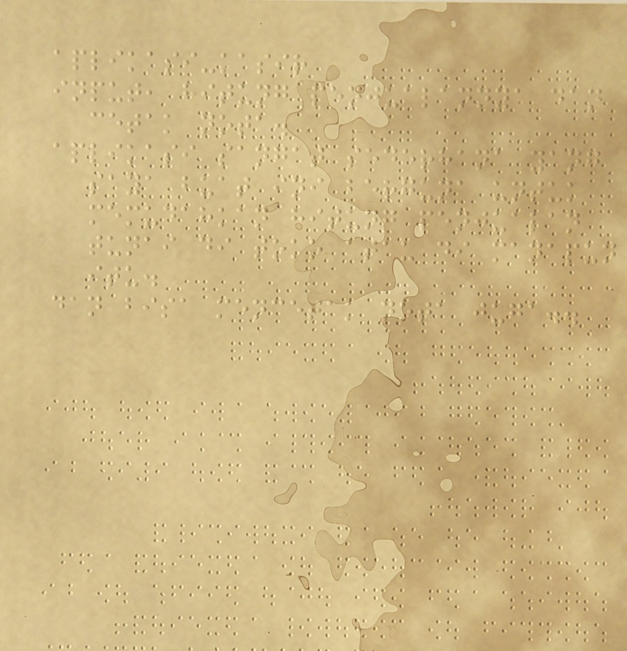aplikasi-kasir
input, hitung penjualannya dan
cetak nota.
aplikasi sangat sederhana yang
saya buat ini berguna untuk
memudahkan hitung penjualan
tunai di toko atau di manapun
itu.
dan bisa mencetak nota juga..
